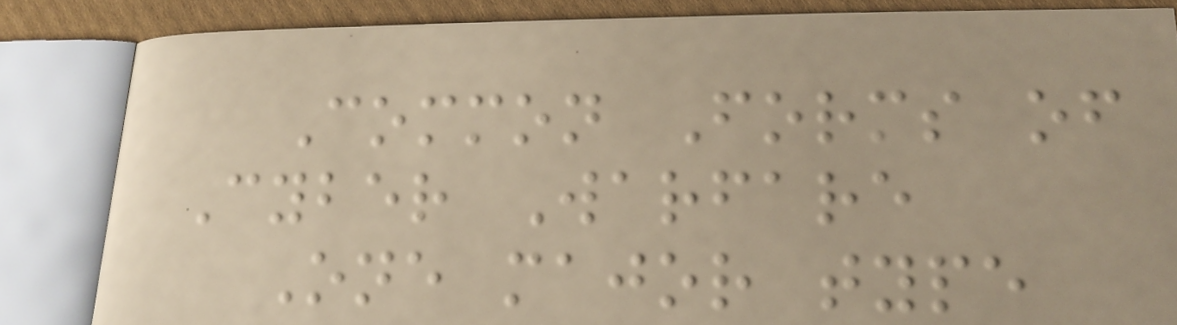Common Forms of
Cyber Warfare
One major type
